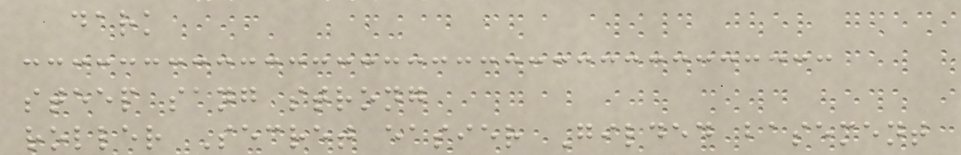dark
steep sang strong
roller Secret easier Gilded basement
